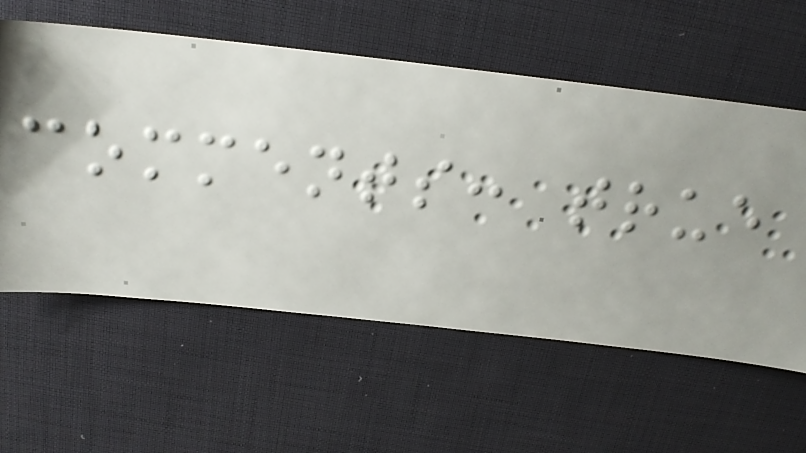comments: true
